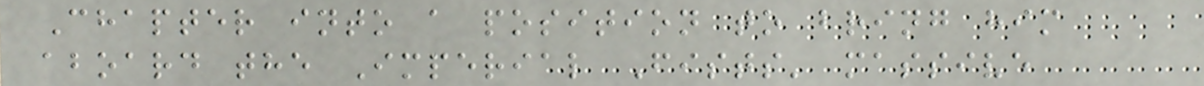Chapter into a position to bring him
aboard the Imperial Fists' massive
